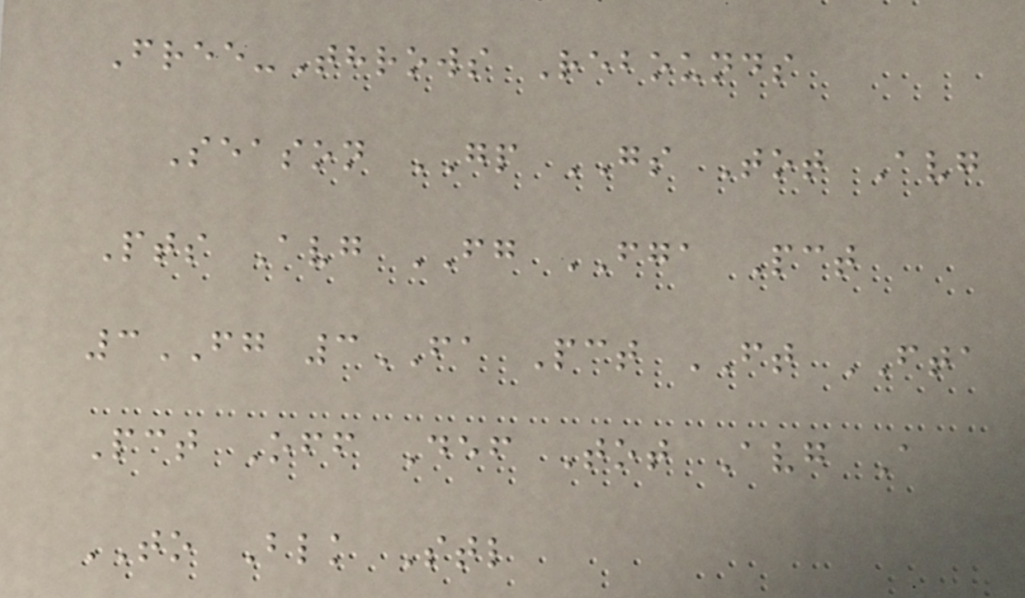Free-Throws Rebounds
Season GP GS Tot Avg
Pts Avg FG FGA Pct
3FG 3FA Pct FT FTA
Pct Off Def Tot Avg A
TO Blk Stl
